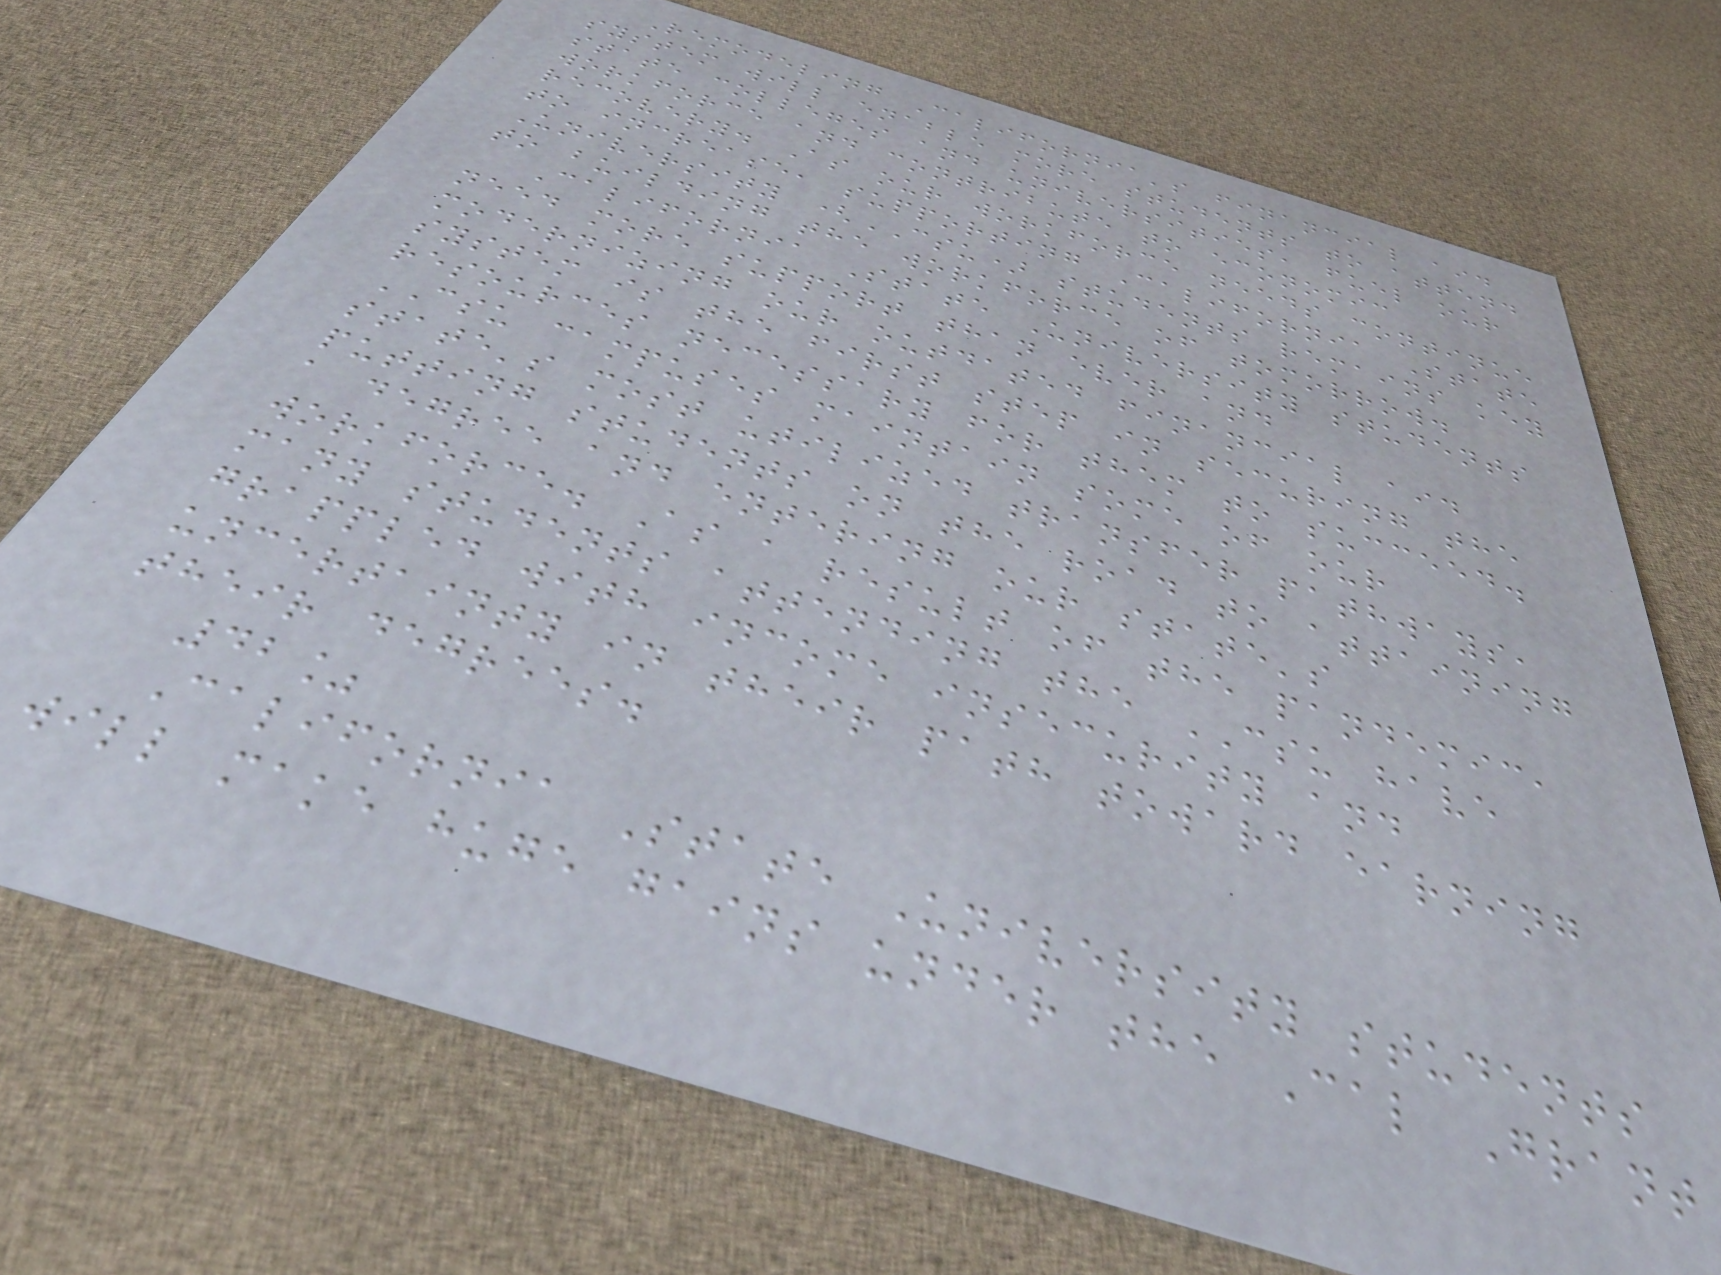Remodeling California's financial aid
system will enable more students to attend
state colleges and universities, fuel our
workforce and contribute to economic
recovery. As our workforce needs continue
to increase, supporting California State
University (CSU) students remains key
to building the workforce of tomorrow.
California State University students
need more support than ever and
modernizing our outdated financial aid
system is the first step in securing the
resources necessary for them to succeed.
CSU campuses maintain some of our
state's most utilized transfer pathways,
putting students on the road to attaining
a degree and entering our state's
workforce. As a result of the pandemic,
many students attending the CSU have
grappled with income insecurity and
uncertainty in their path toward earning
their degrees.
42%
California State University students
will make huge gains under the Cal Grant
